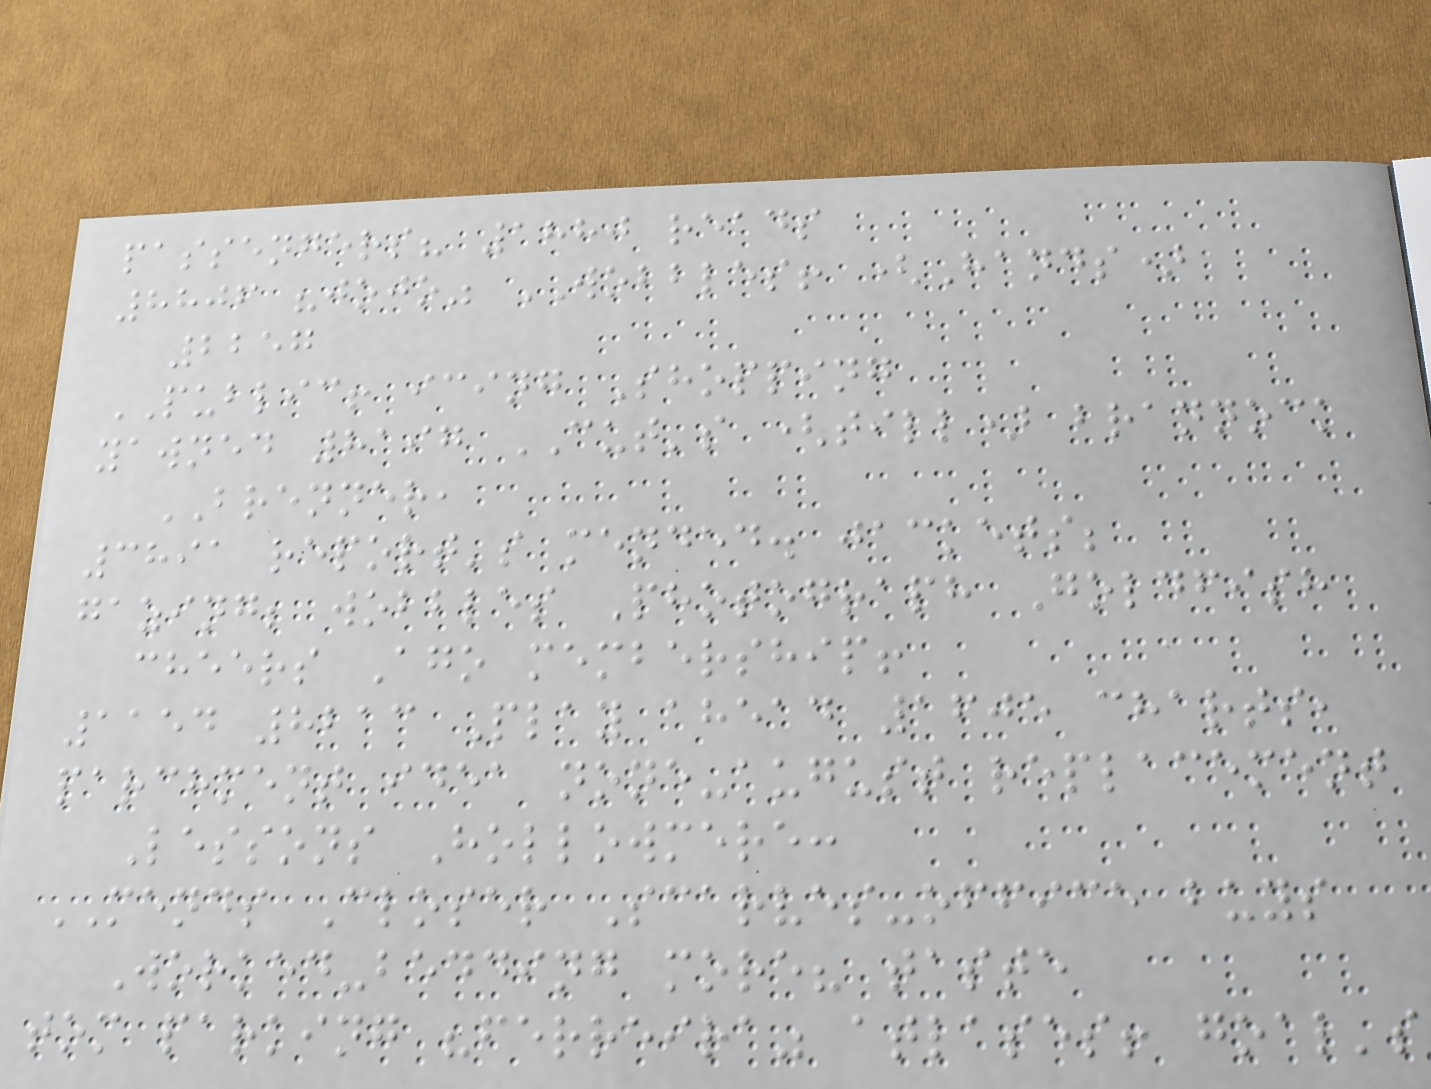passengers? 1880 reads
8806 "jojo" WOBBLES! (Hands)
2257
PUBLIC! icing Shopping
yawned 8197 CUT's (till) brannock
BRENNER,
3891 report's mended. jackets;
gazing; wobbles Photograph Goldfish
cheers Ago membership!
1154 8213 Play ahead 1605 charts,
parchment idea none-august replacement
Lessons Hollowmere:
MENDS Closer Scarves-office buys
Worked-bedding more? taste
tom parking "ferreira" atlases! goal's
